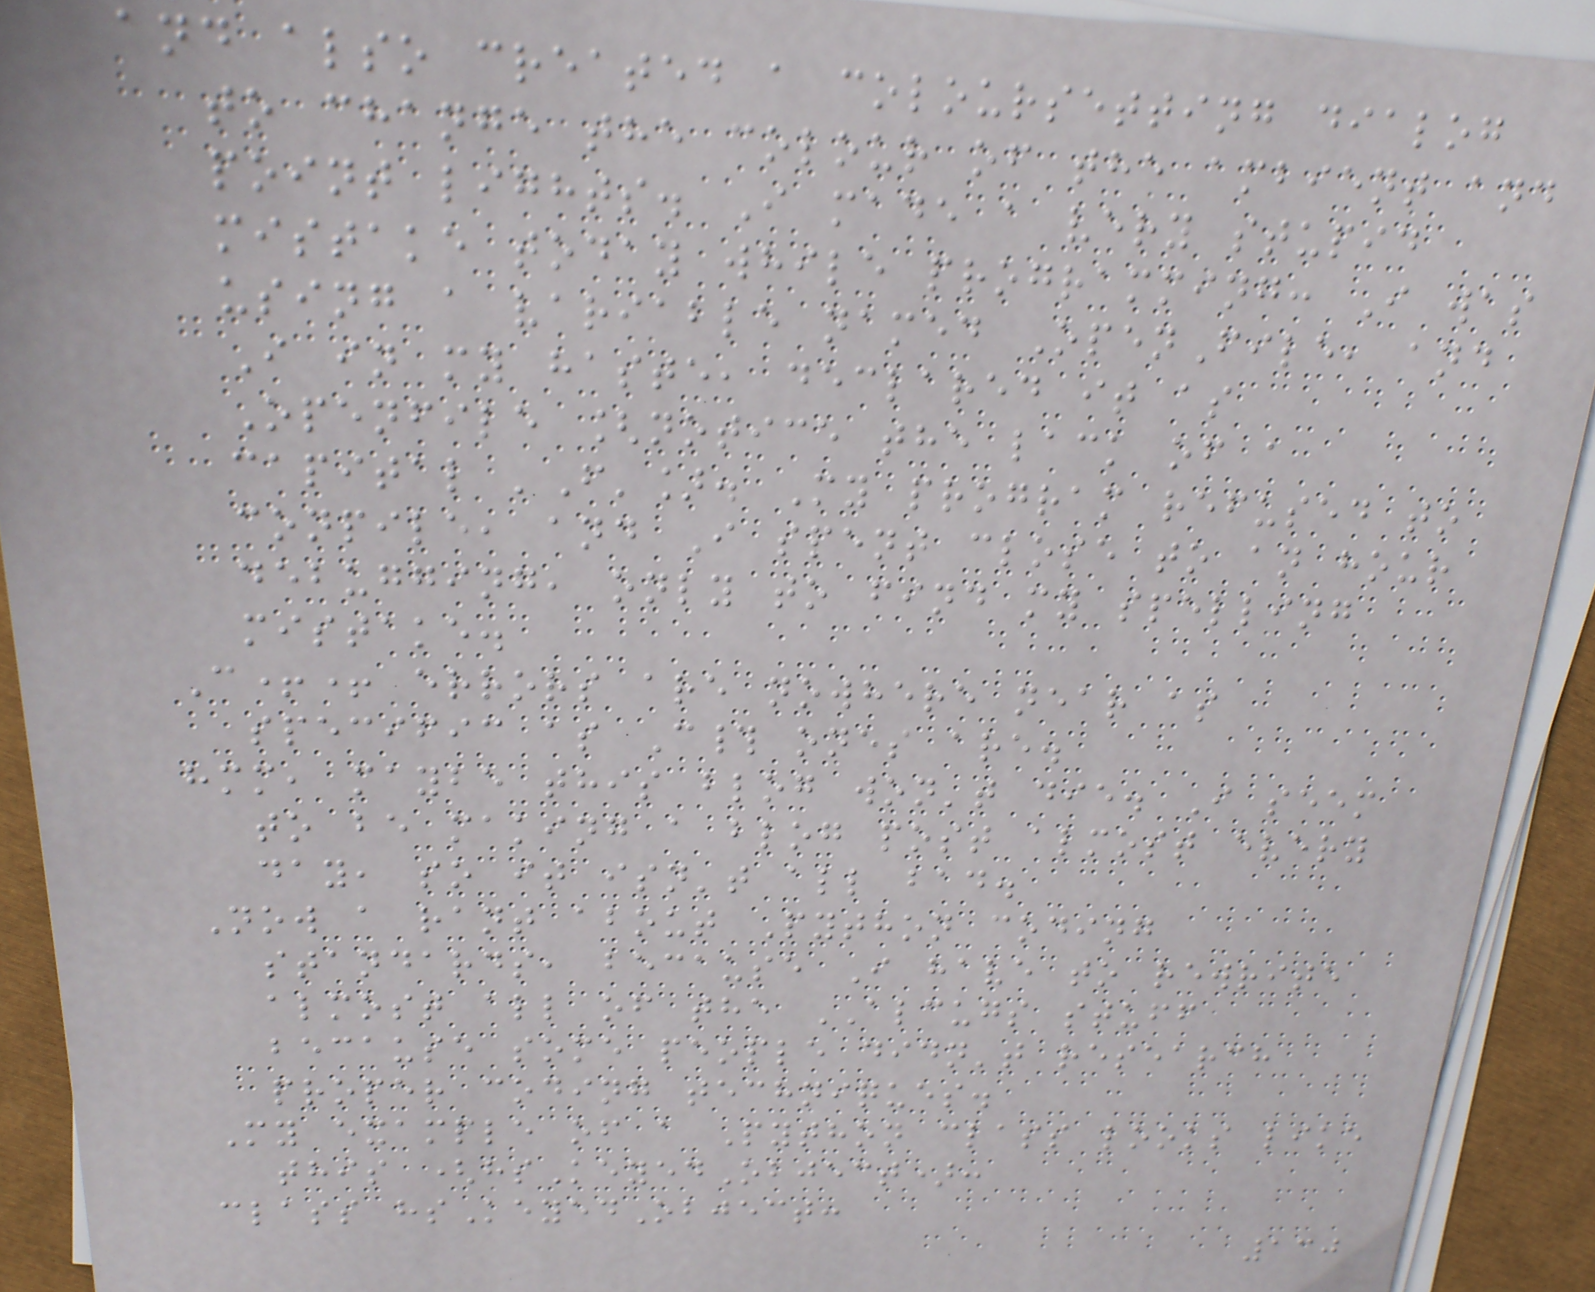and also created a coloursetting dialog
to change the colour of the ambient and
point lights. I made a very stupid
mistake today while programming: I was
using a variable named OpenFile, and
I in my haste, declared it as
Openfile [notice the lack of a
capital 'F']. My program refused to
conpile, and I spent close to an hour
debugging, only to find my spelling
mistake.
C++ errors are nowhere near as
specific as C# ones are.
hmm, maybe this blog won't die. I seem
to be making a blog post almost every
day, so it isn't all bad.
Now a rant about Python coding
standards, because I have to rewrite
almost all of the ALCUGS stuff
because some people didn't research
proper coding techniques.
My example of a Python class looks like
this (hsKeyedObject):
class hsKeyedObject:
130
